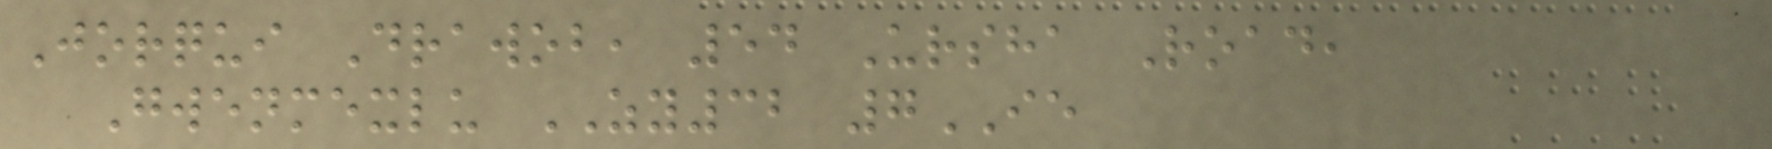Jorqui Drawob, 54 Ursha Road,
Gwenmexlu ZY32 7IE
